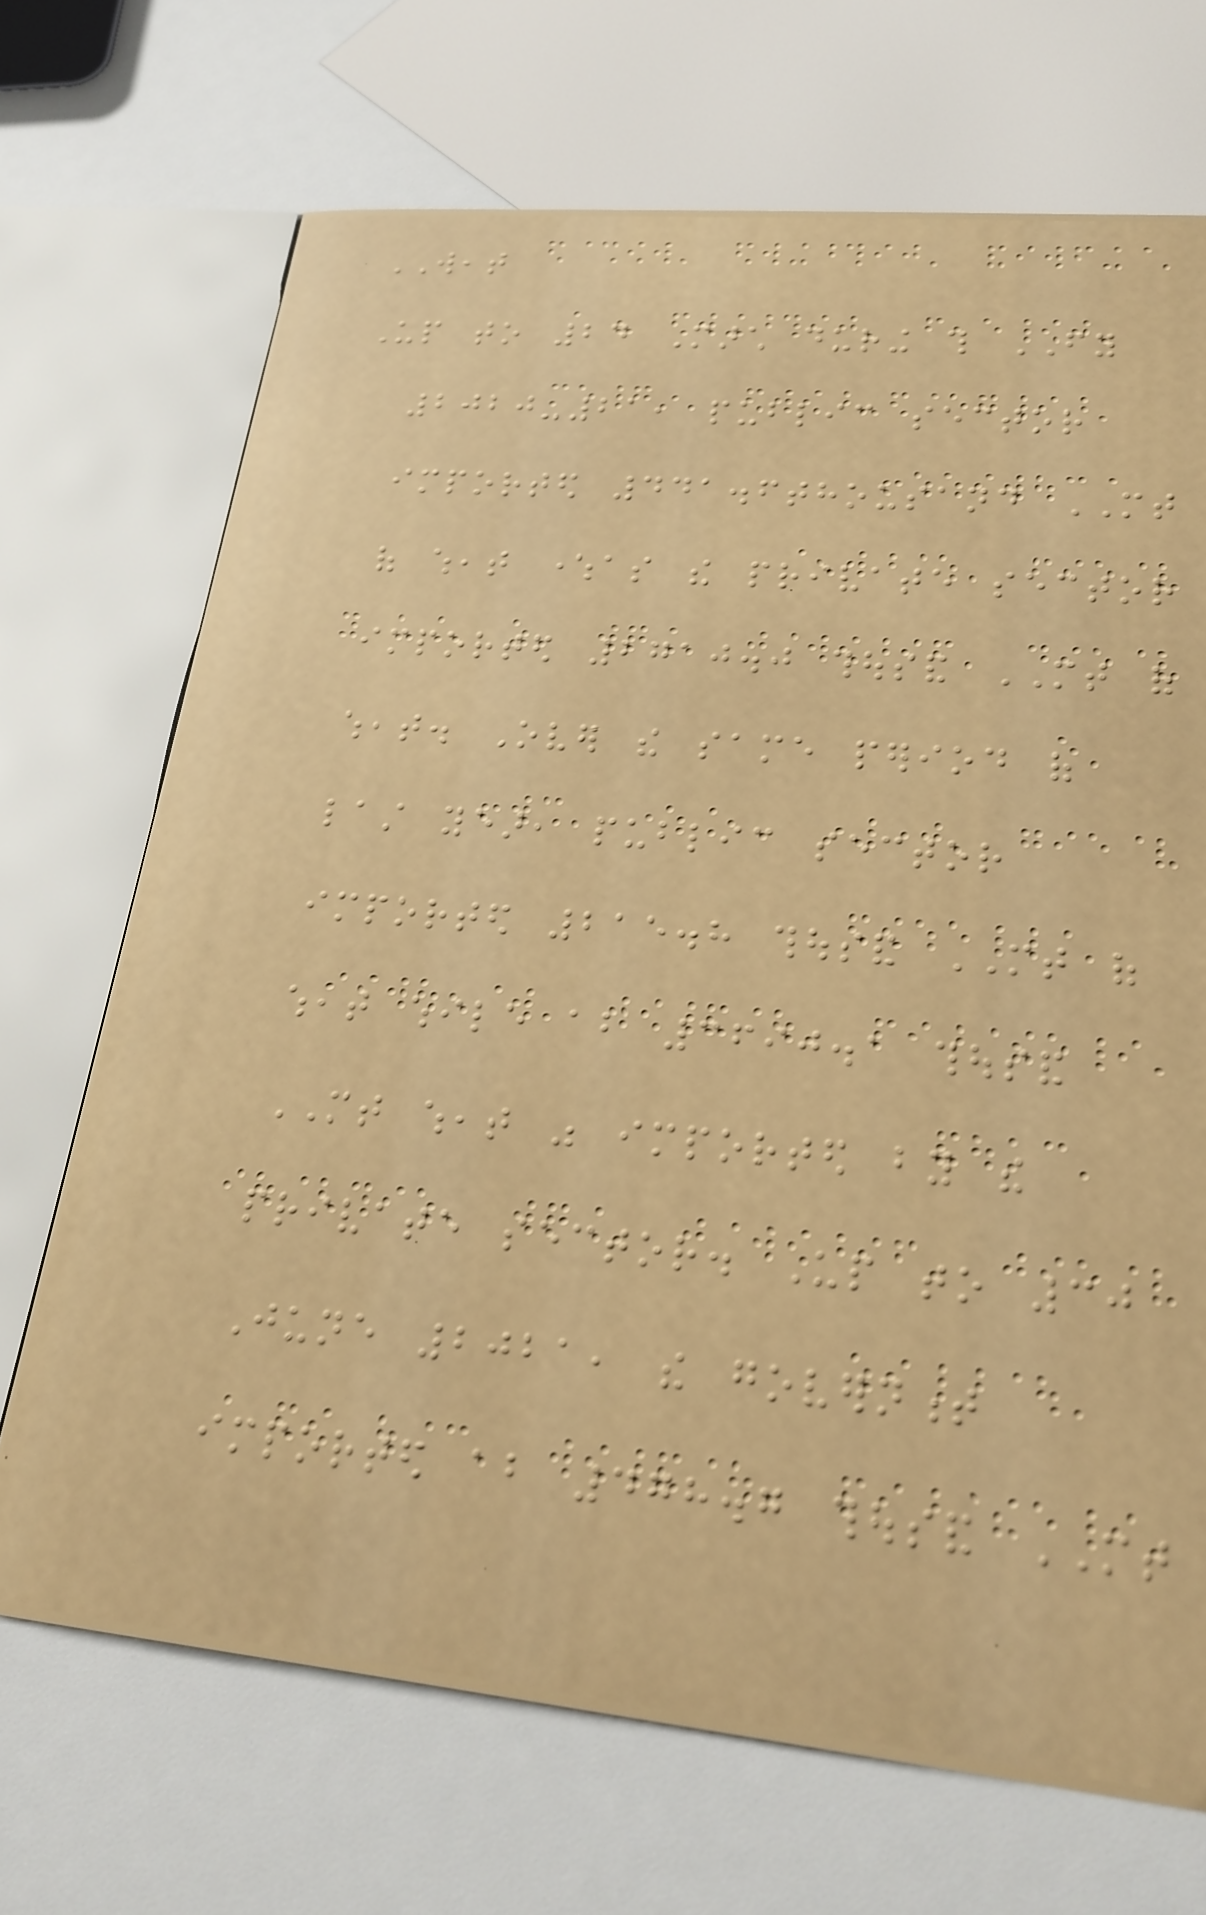WEAT
Up to 24 March during this FY
2020-21, public sector
imported 441.6thousand MT
of wheat whereas the private sector
imported 2710.0 thousand MT of
wheat. Over the same period of
last year, public sector
imported 215.8 thousand MT of
wheat while about 3690.1 thousand
MT wheat was imported by the
private sector. Up to 30
June 2021, the government
imported about 478.7 thousand MT
